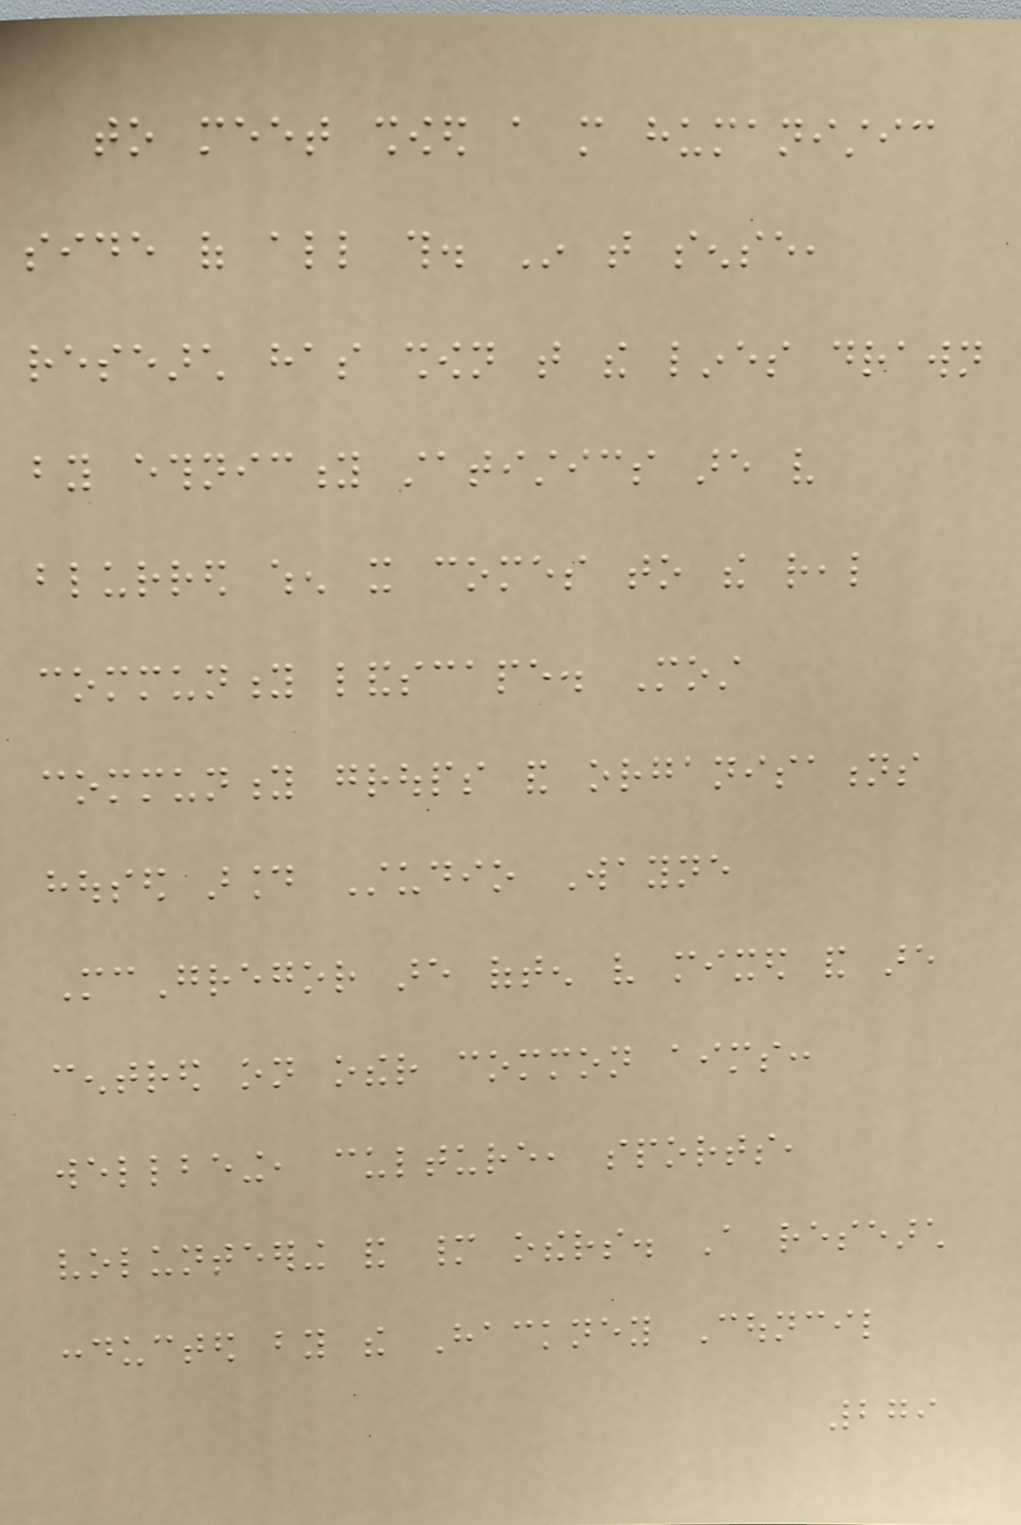to meet showed a more humanistic
side of all this. In that sense,
research has shown that the lines drawn
by ethnicity statistics are very
blurred when it comes to the real
community landscape. Most
community groups and organisations
housed around Studio Wayne
McGregor are often very mixed and are
centred on other common aims:
wellbeing, culture, sports,
volunteering and many others. A research
conducted by the Hackney Council
279
